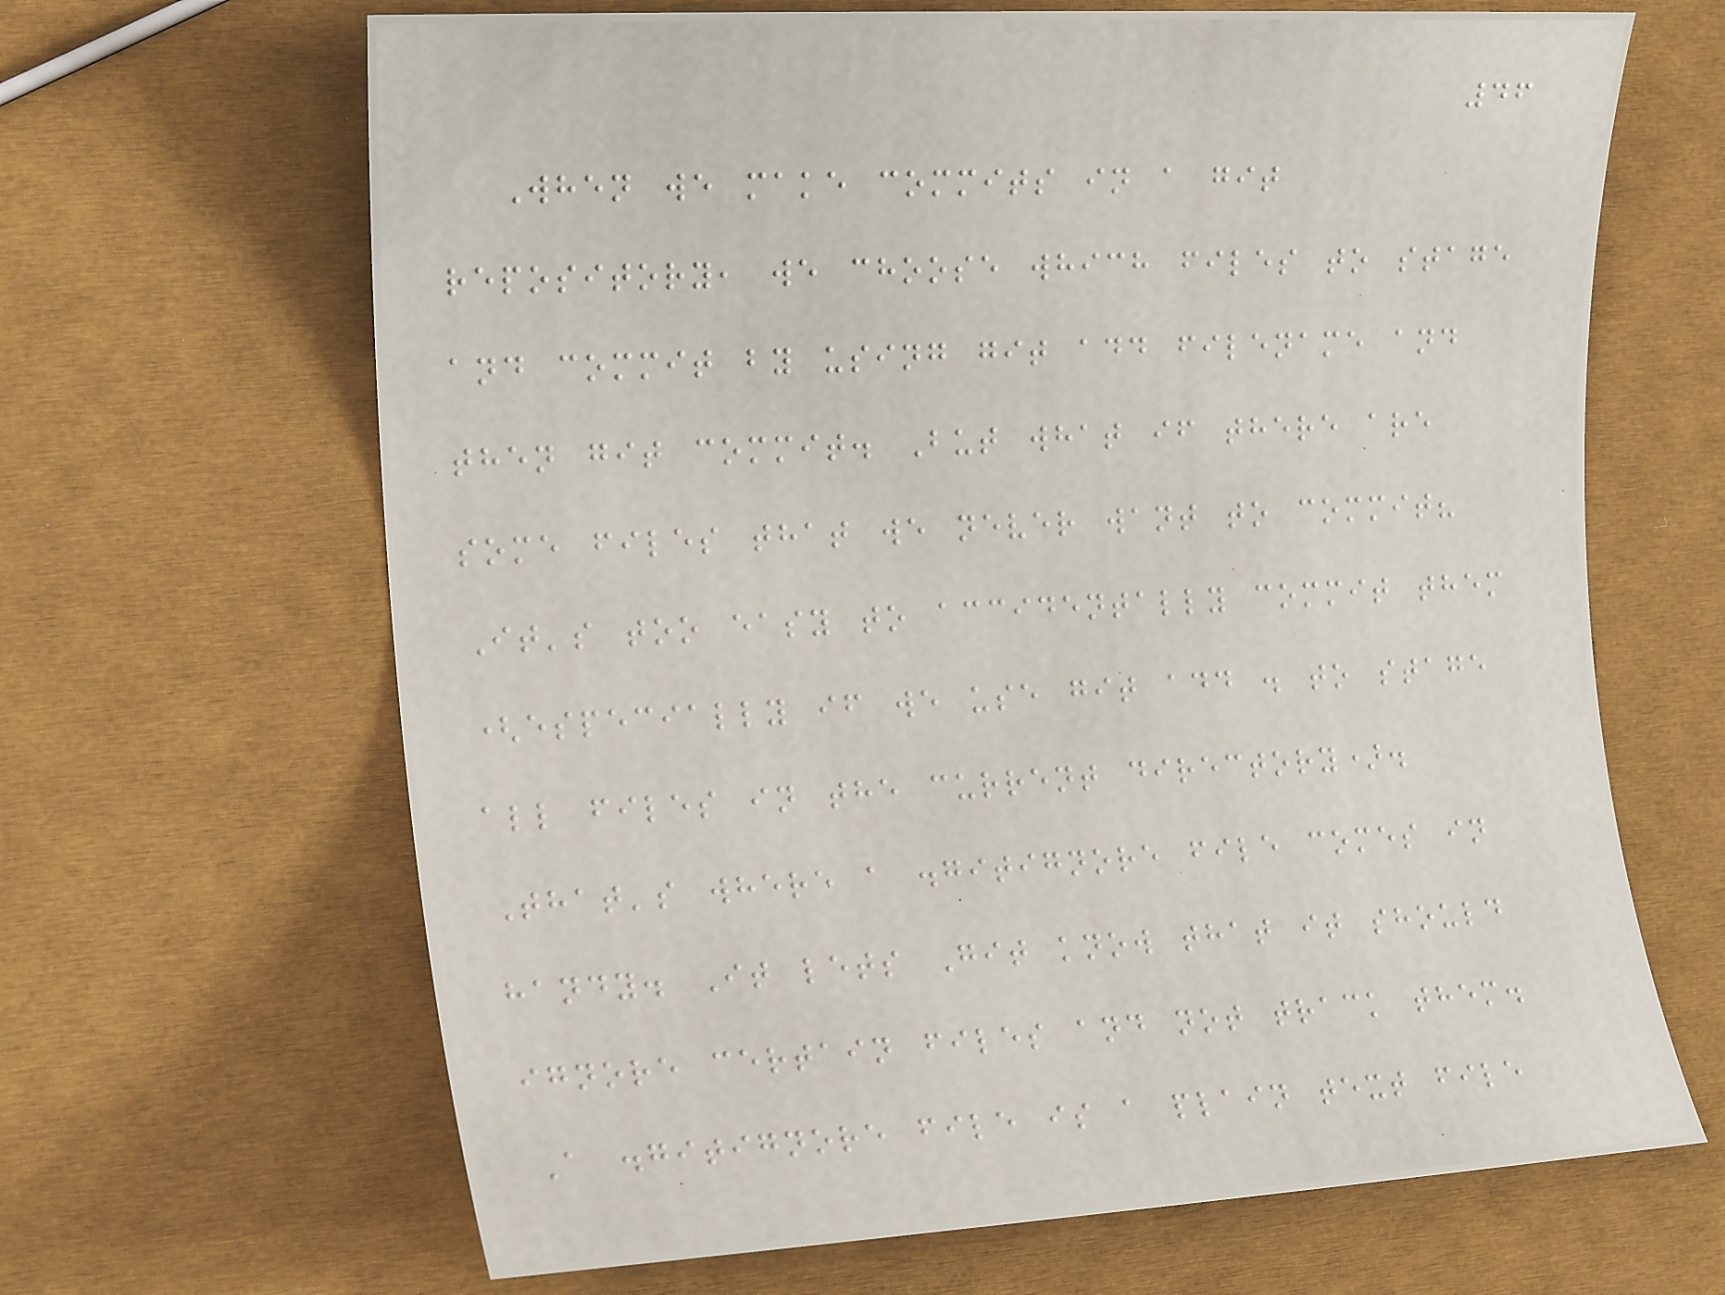46
When we make commits in a git
repository, we choose which files to stage
and commit by using git add filename and
then git commit. But what if there are
some files that we never want to commit?
It's too easy to accidentally commit them
(especially if we use git add . to stage
all files in the current directory).
That's where a .gitignore file comes in
handy. It lets Git know that it should
ignore certain files and not track them.
A .gitignore file is a plain text file
